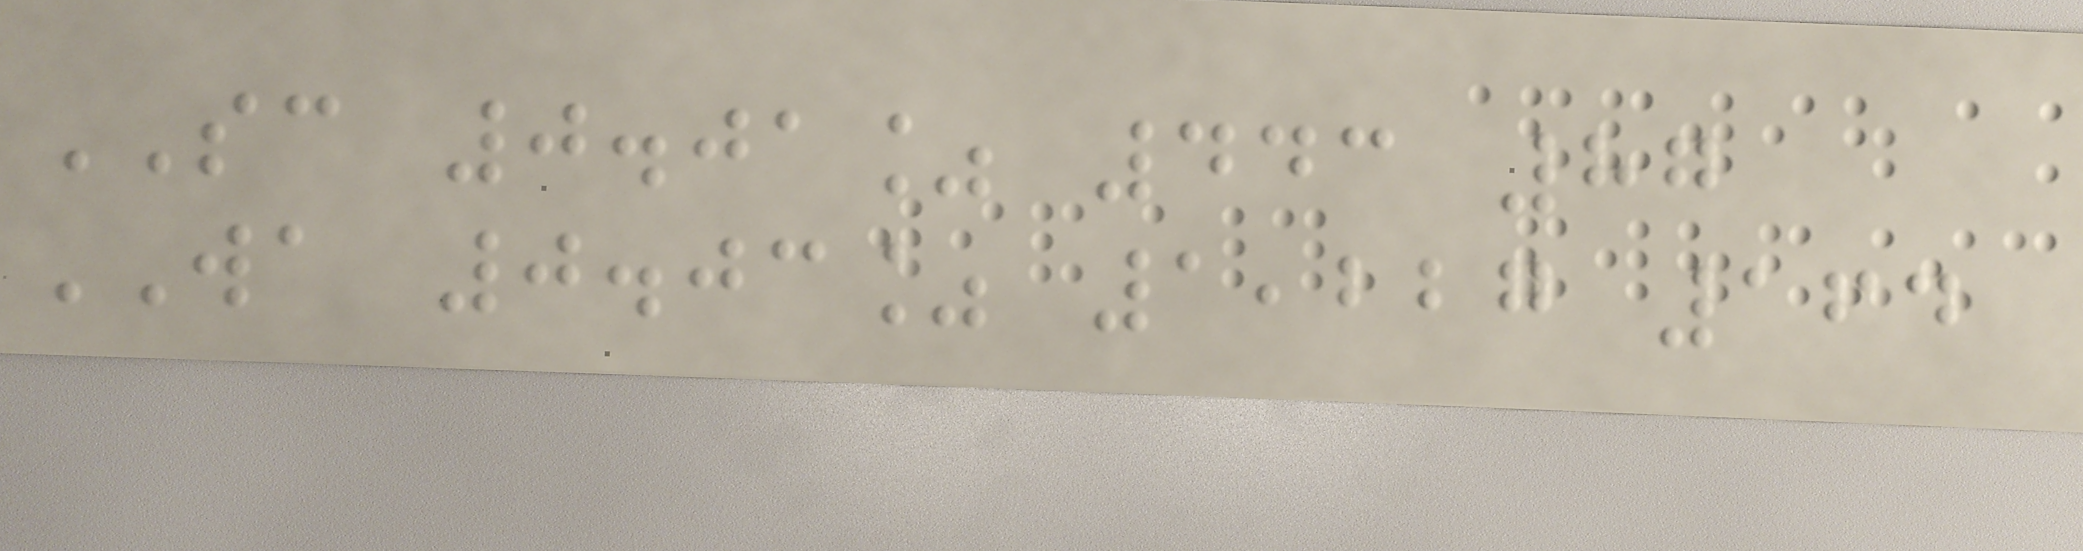SC 0.01% 443 87
WA 0.03% 1,227 164
